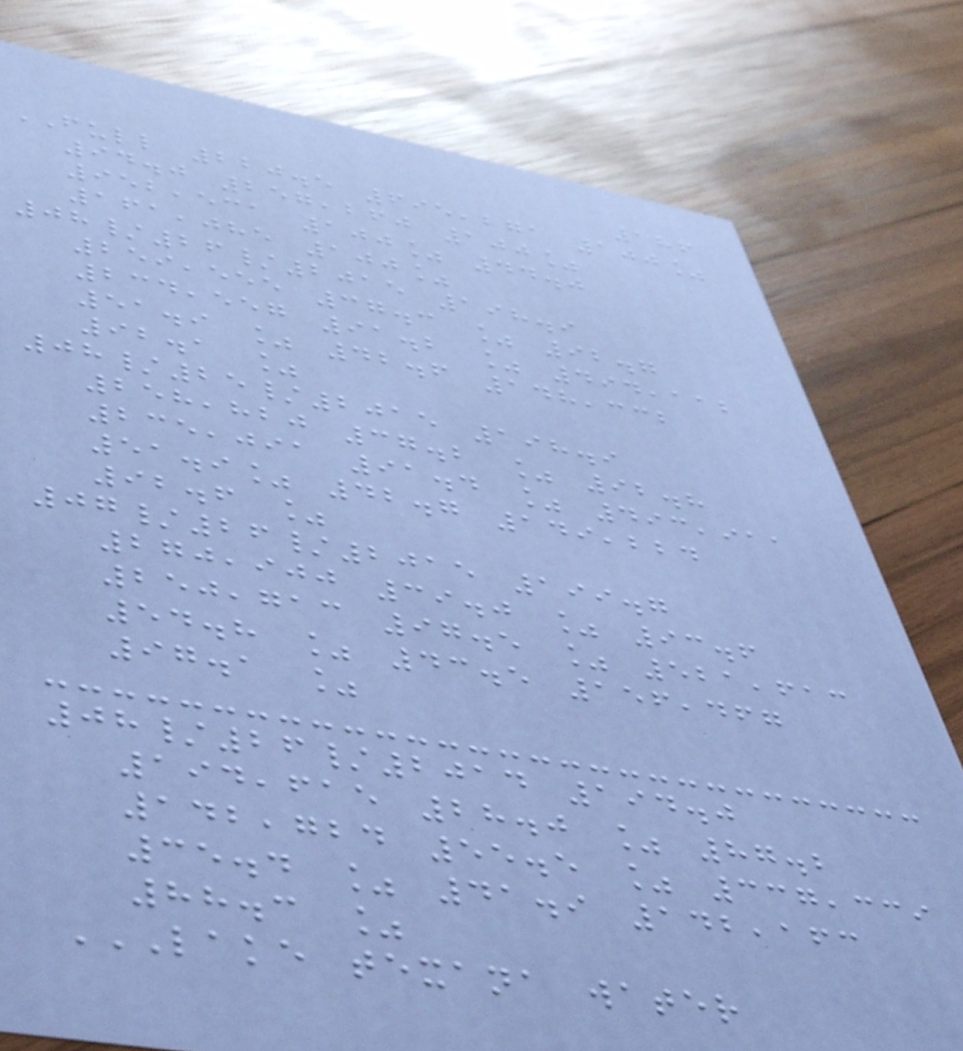186
FULL 220.5 695,271 100%
94.0 257,260 100%
952,531 100% 44.0
161,085 100%
08/26/2015 198.9
259,555 37.3 % 92.7
234,557 91.2 % 494,112
51.9 % 42.6 148,332
92.1 %
08/25/2015 198.9
258,820 37.2 % 92.8
235,091 91.4 % 493,911
51.9% 42.7 149,224
92.6 %
07/26/2015 199.7
270,900 39.0 % 93.6
250,713 97.5 % 521,613
54.8 % 43.5 156,467
97.1 %
08/26/2014 194.0
194,615 28.0 % 87.2
142,724 55.5 % 337,339
35.4 % 41.9 142,163
88.3 %
LAKE TEXANA WATER
